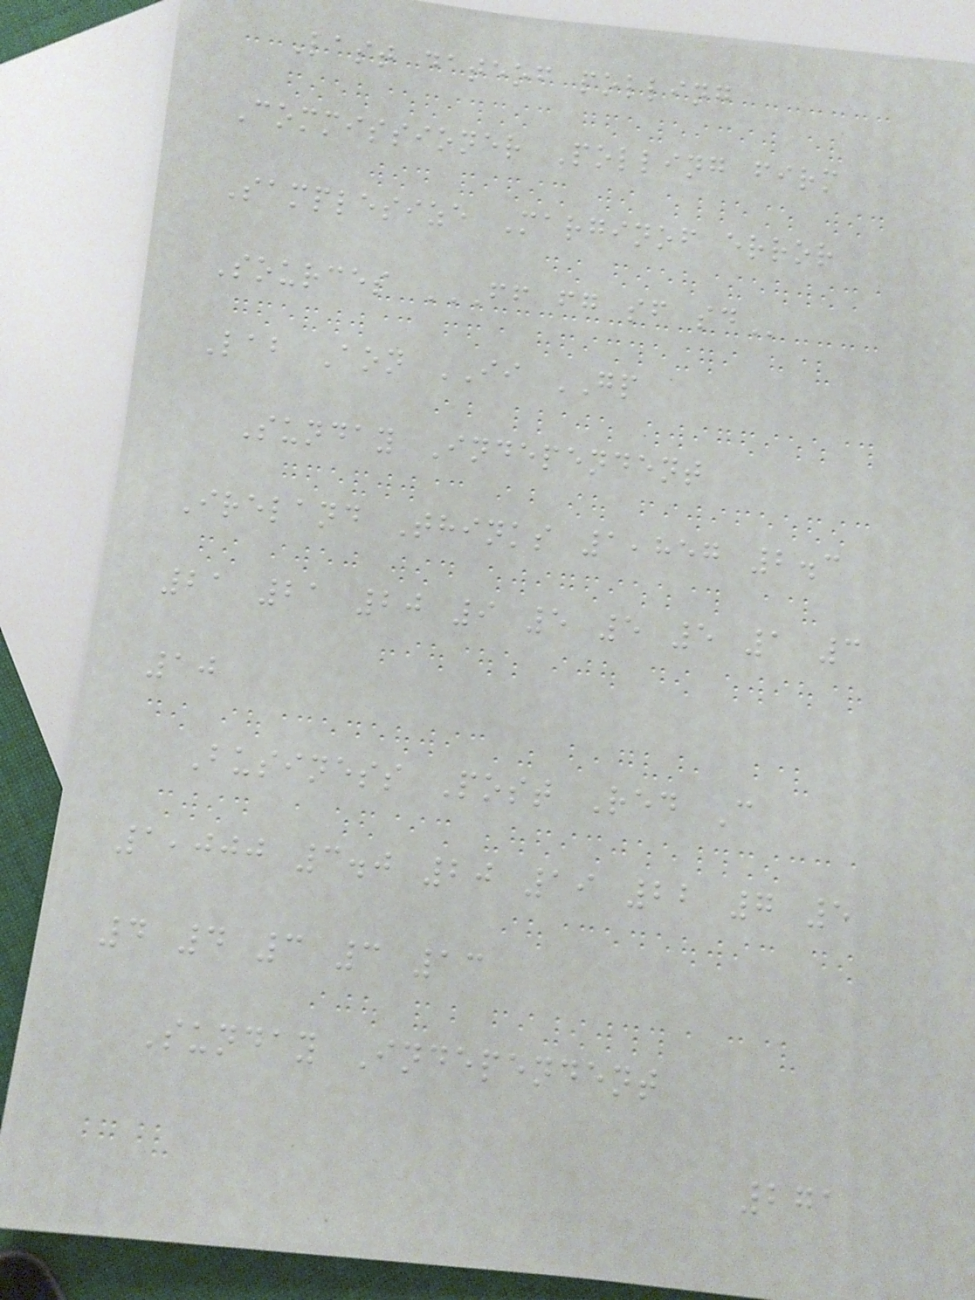Last dateof polling
Commissioner Polling firm
Samplesize Marginof error
Sources FF FG SF SD
Lab Aon II GP
Sunday Independent
Ireland Thinks 1,857 2.3
21 21 20 9 5 5 5 1 3
10
Business Post Red C
1,000 3.0 20 19 22 7 5
4 4 3 3 13
Sunday Independent
271
